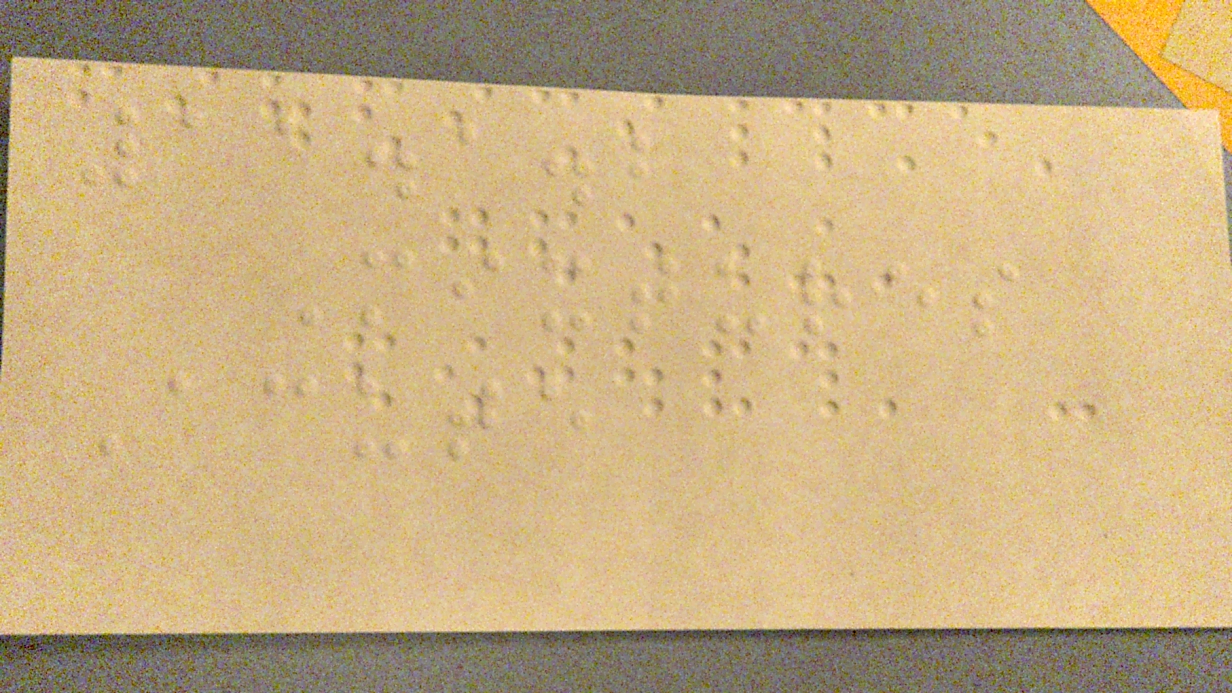11.1.2
Mixtures
Acute
